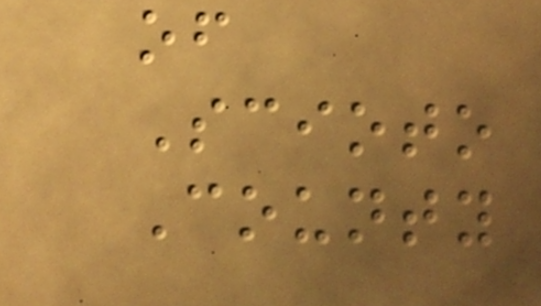of
Scioto
County
